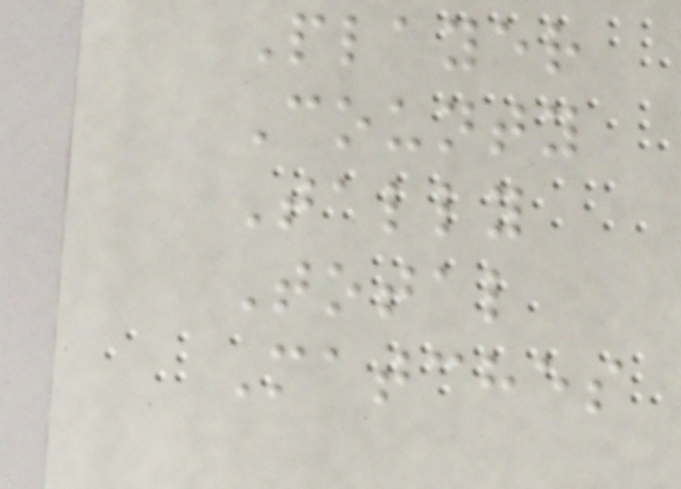Player
County
Tally
Total
Matches
